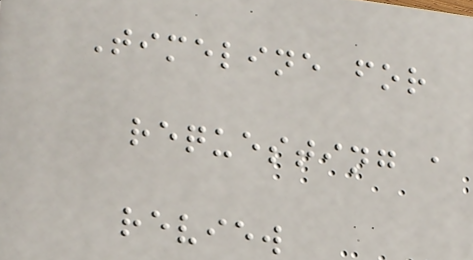Timeline for
requesting a
review
